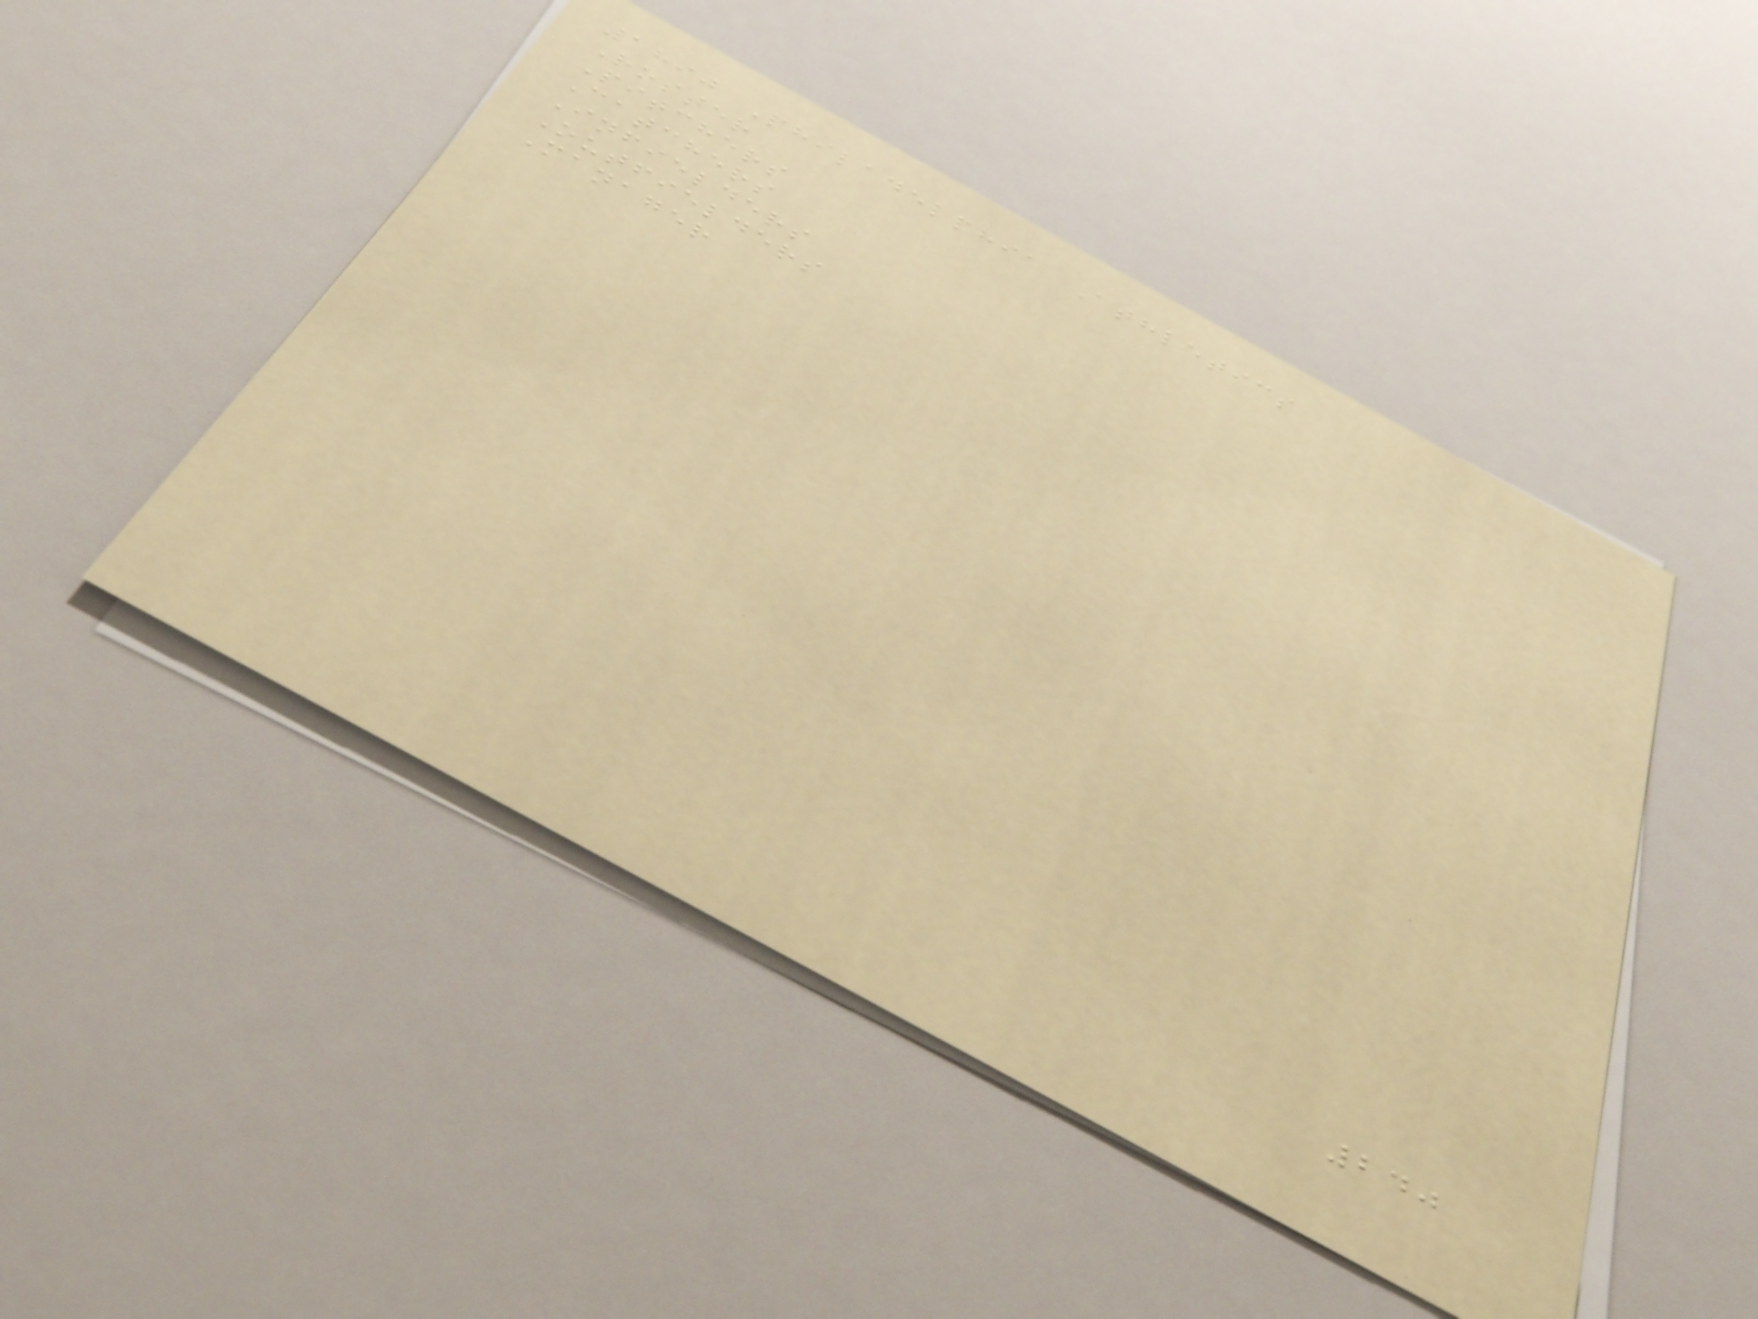1890 Philadelphia Athletics
Roster
Pitchers
Catchers
Infielders
Outfielders
Manager
240
